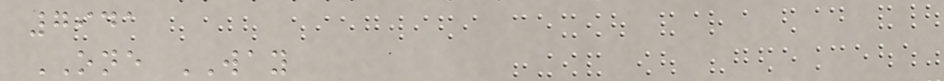7941
ONE WAY
